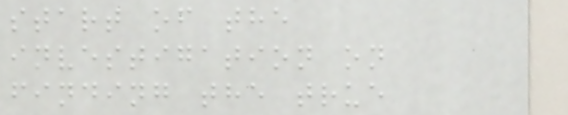start of the
investigation on
finding the true
